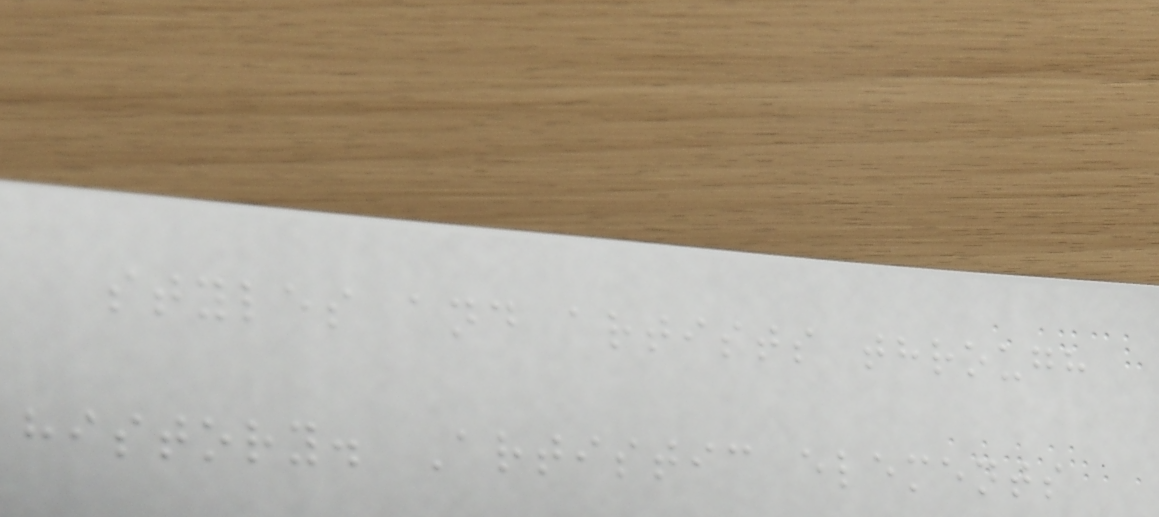styles and artists through
history. Artistic elements
